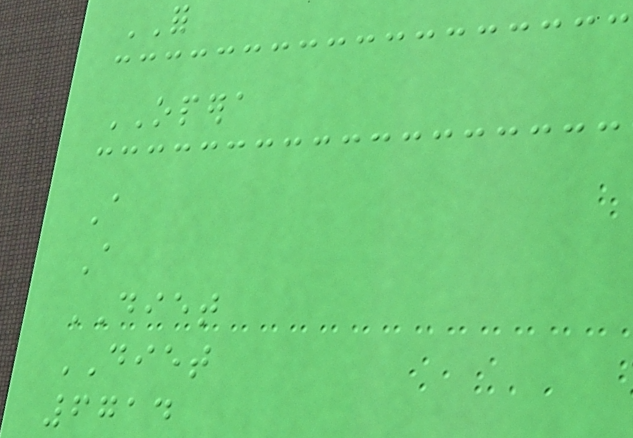FOR
OPERA
A
A
DIET
DIET
6714
